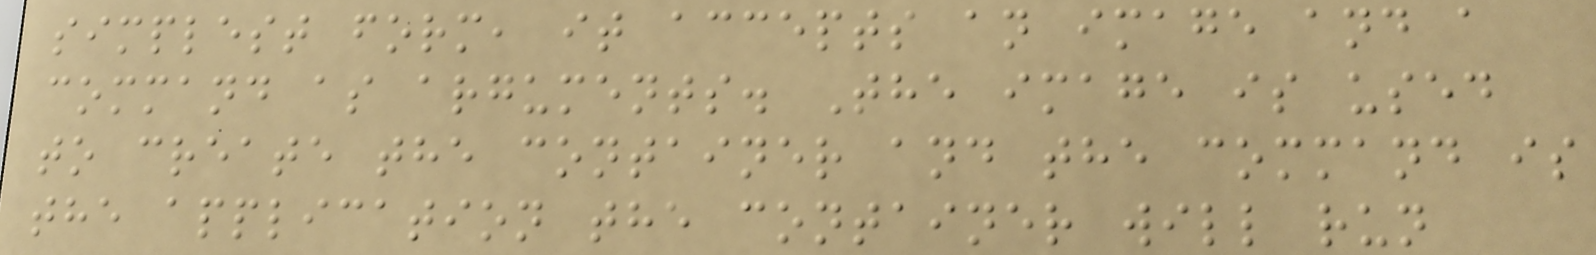simplest form, it accepts an image and a
command as arguments. The image is used
to create the container and the command is
the application the container will run
